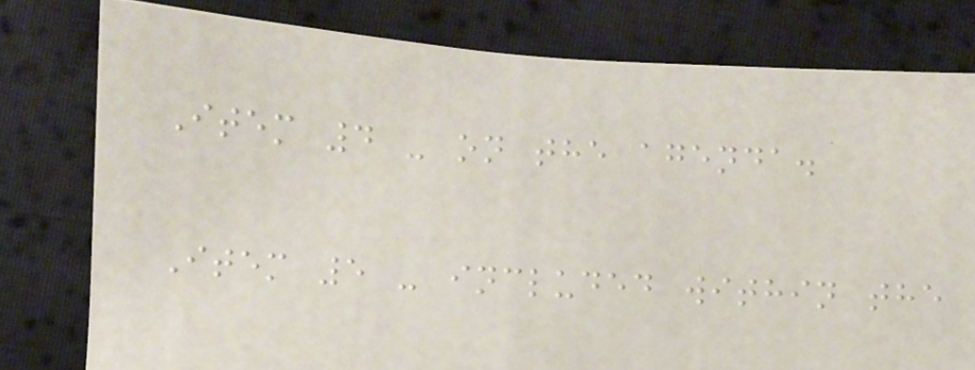Item 4 - on the agenda.
Item 5 - included within the
